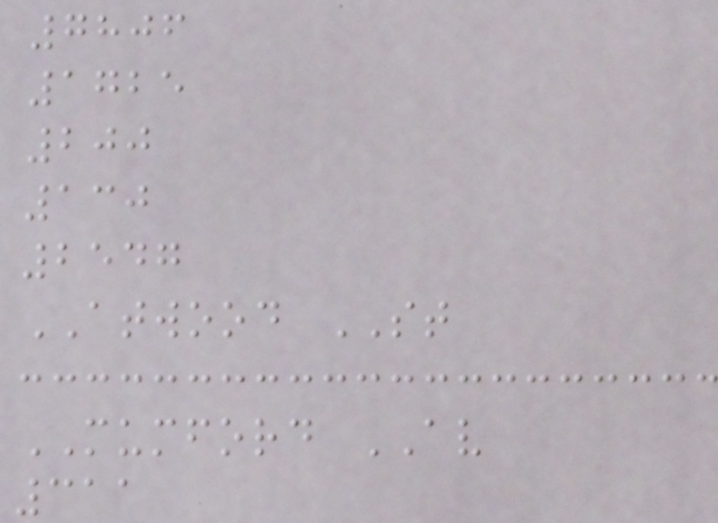7806
1725
200
130
2547
ATWOOD ST
MUMFORD AV
311
